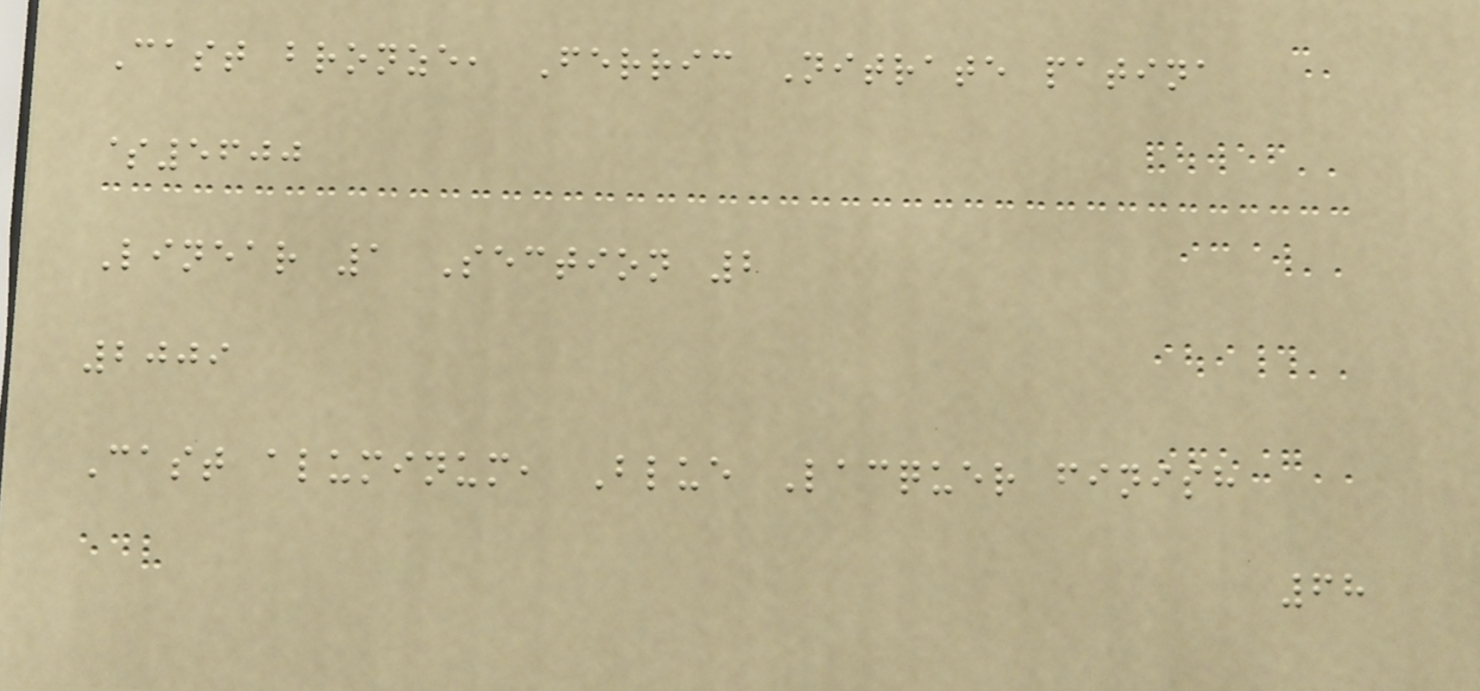Cast bronze, Ferric Nitrate patina
$5600
Linear 1 Section 2
2009
Cast aluminum, Blue Lacquer finish
68
